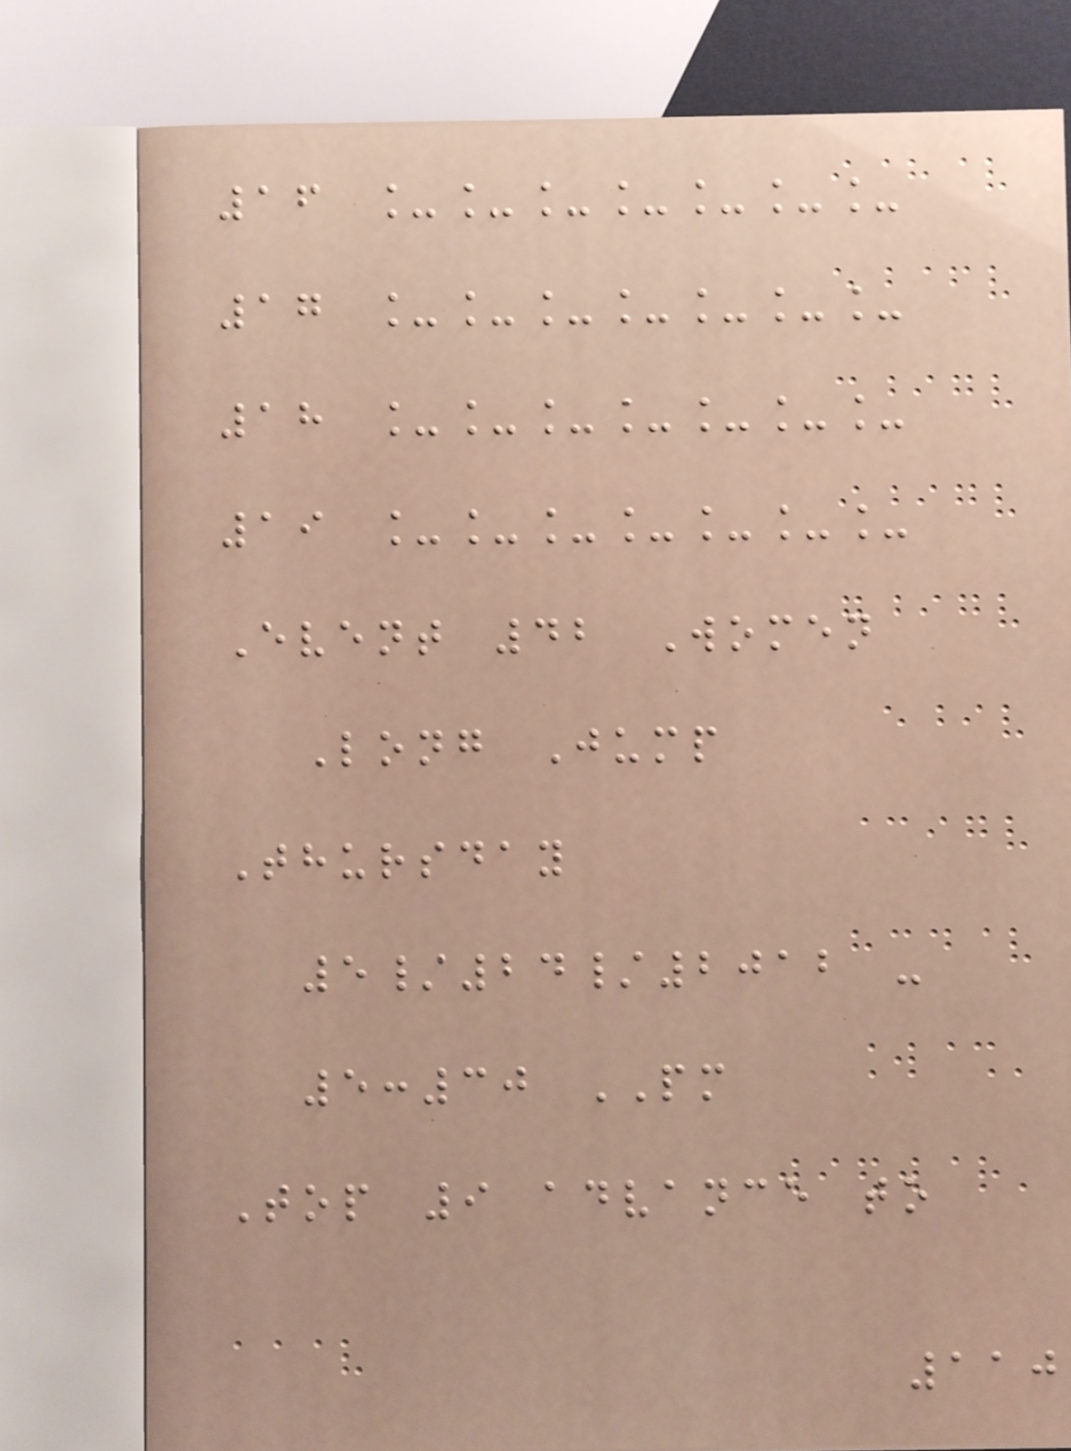16 _______
17 _______
18 _______
19 _______
Event 42 Women
Long Jump
Thursday
5/24/2012 -
5:30 PM
Top 9 advance to
110
